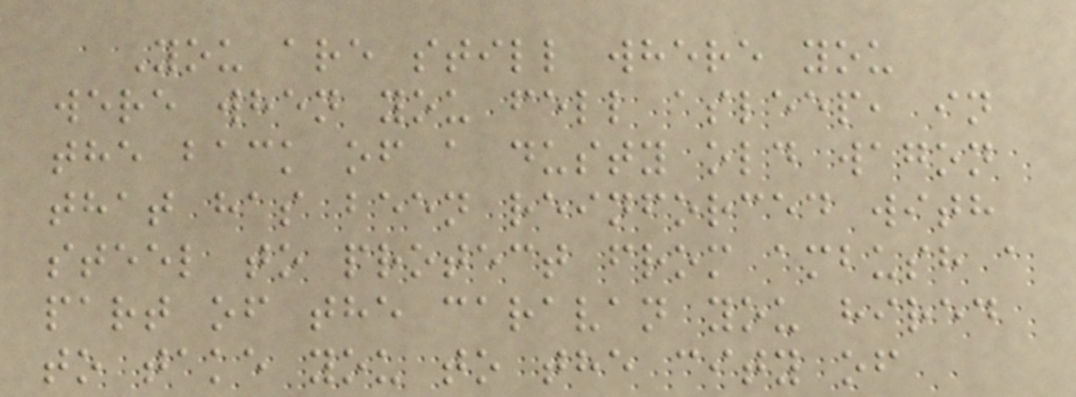You are still where you
were when you fell asleep, in
the back of a dusty old wagon
that has been reinforced with
steel to protect from ambush a
part of the caravan you hired
to take you to the city of
